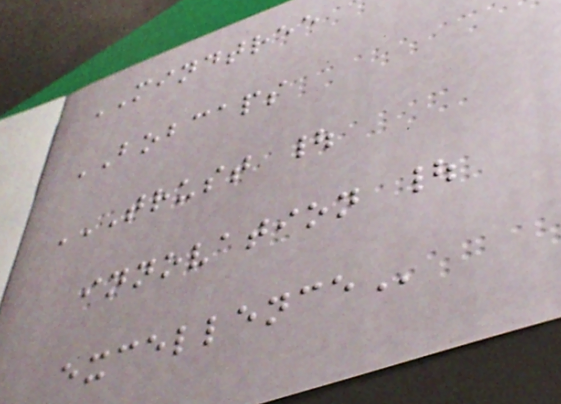MINDTREE
BOBCAPS
TRUST |
INNOVATION |
EXCELLENCE
